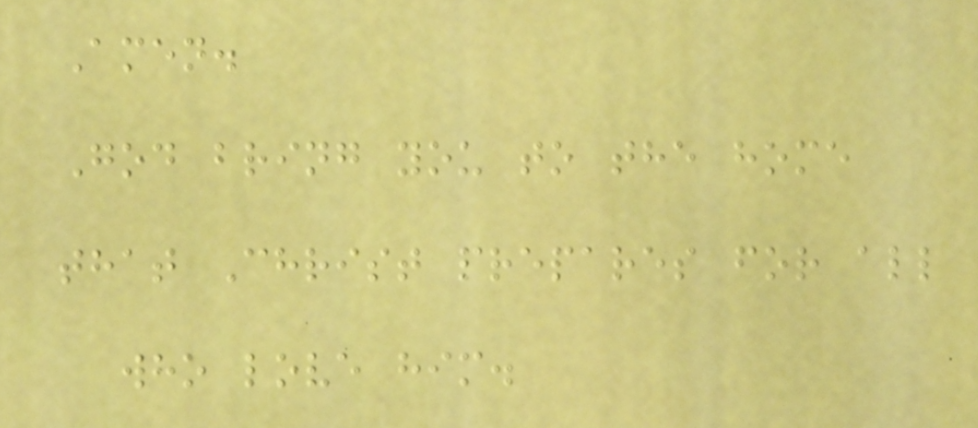Amen.
God bring you to the home
that Christ prepares for all
who love him.
